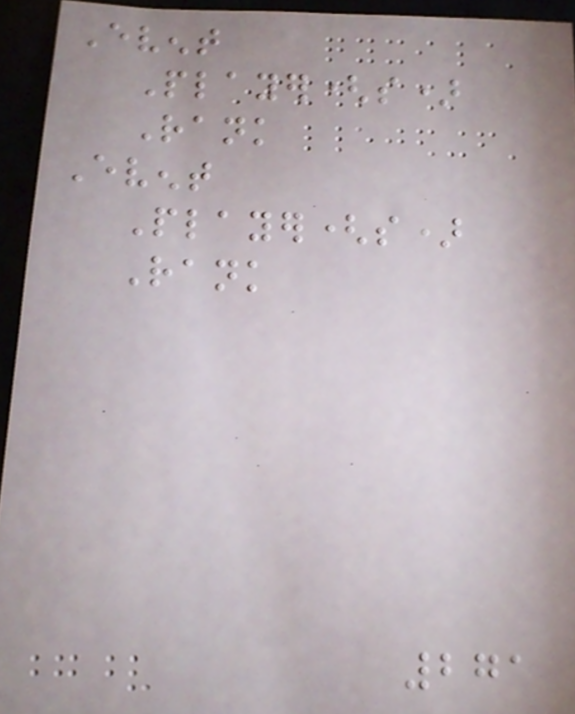Event
Player(s)
Rank
Event
Player(s)
Rank
271
